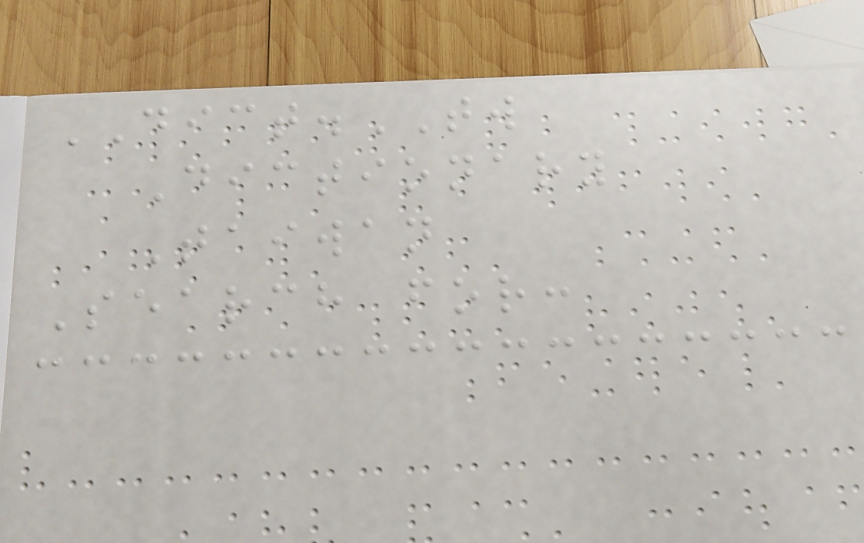DICT.TW
Dictionary
Taiwan
Search for:
